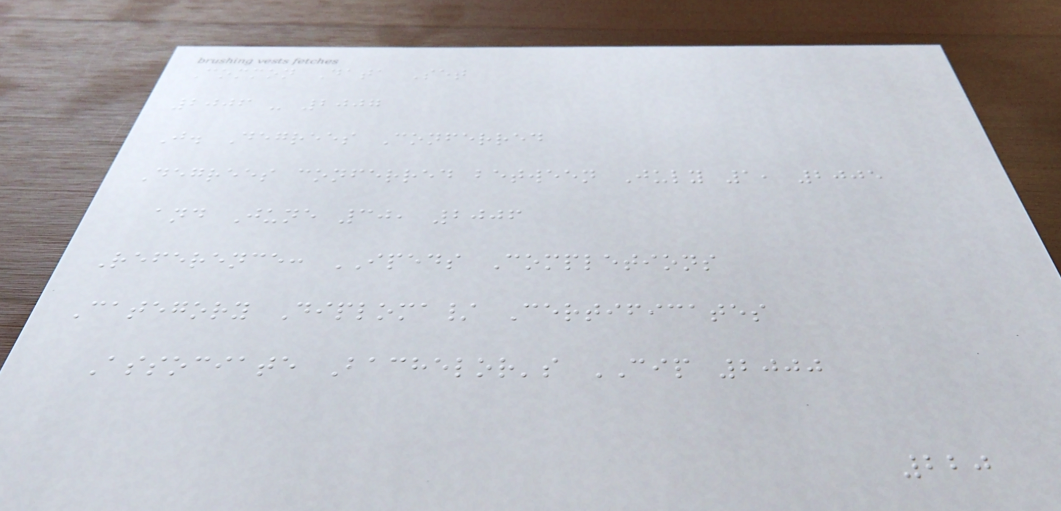Common Data Set
2006 - 2007
J. Degrees Conferred
Degrees conferred between July 1, 2005
and June 30, 2006
Reference: IPEDS Completions
Category Diploma/ Certificates
Associate Bachelor's CIP 2000
220
